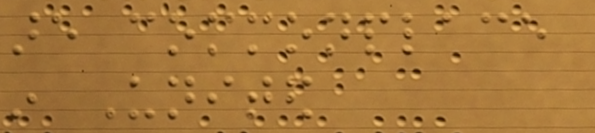are commonplace
in United
